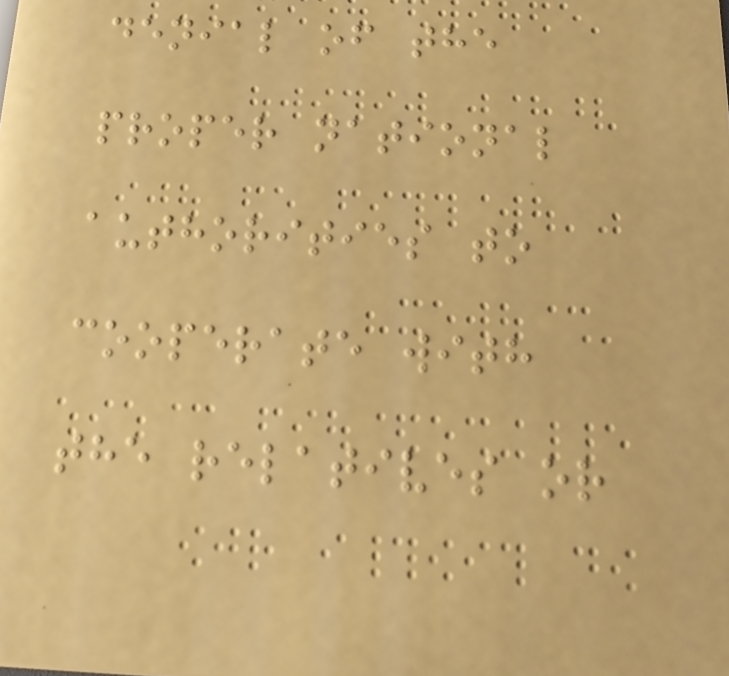denial of the
proper national
authorities to
cooperate with
the relatives or
